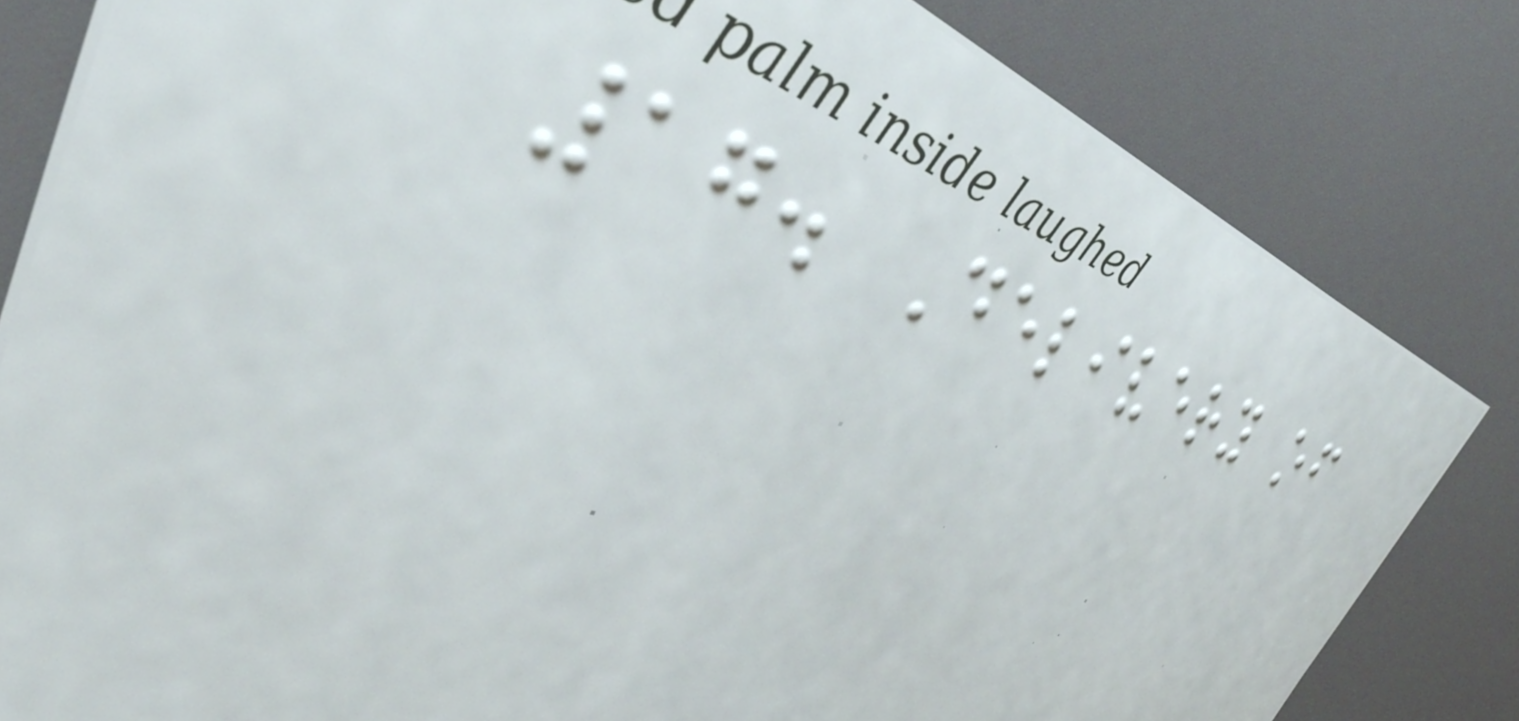17. Delivery of
